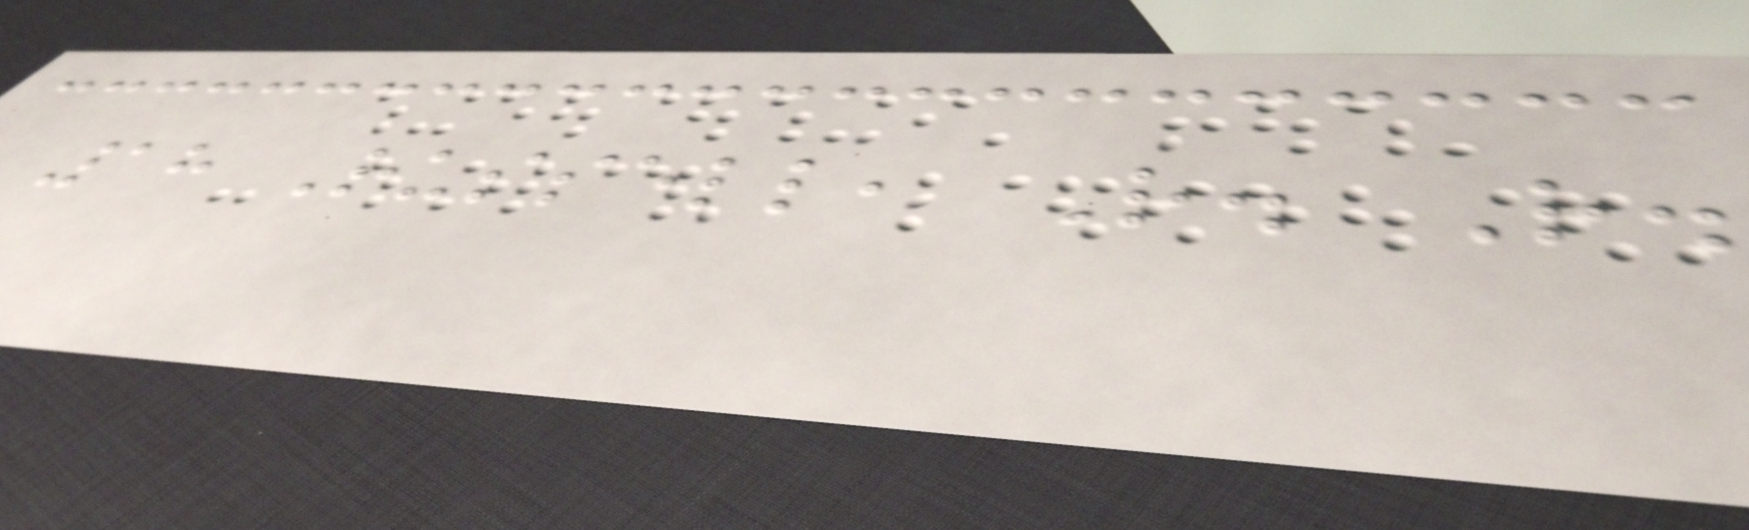18 Russell, R. R.
